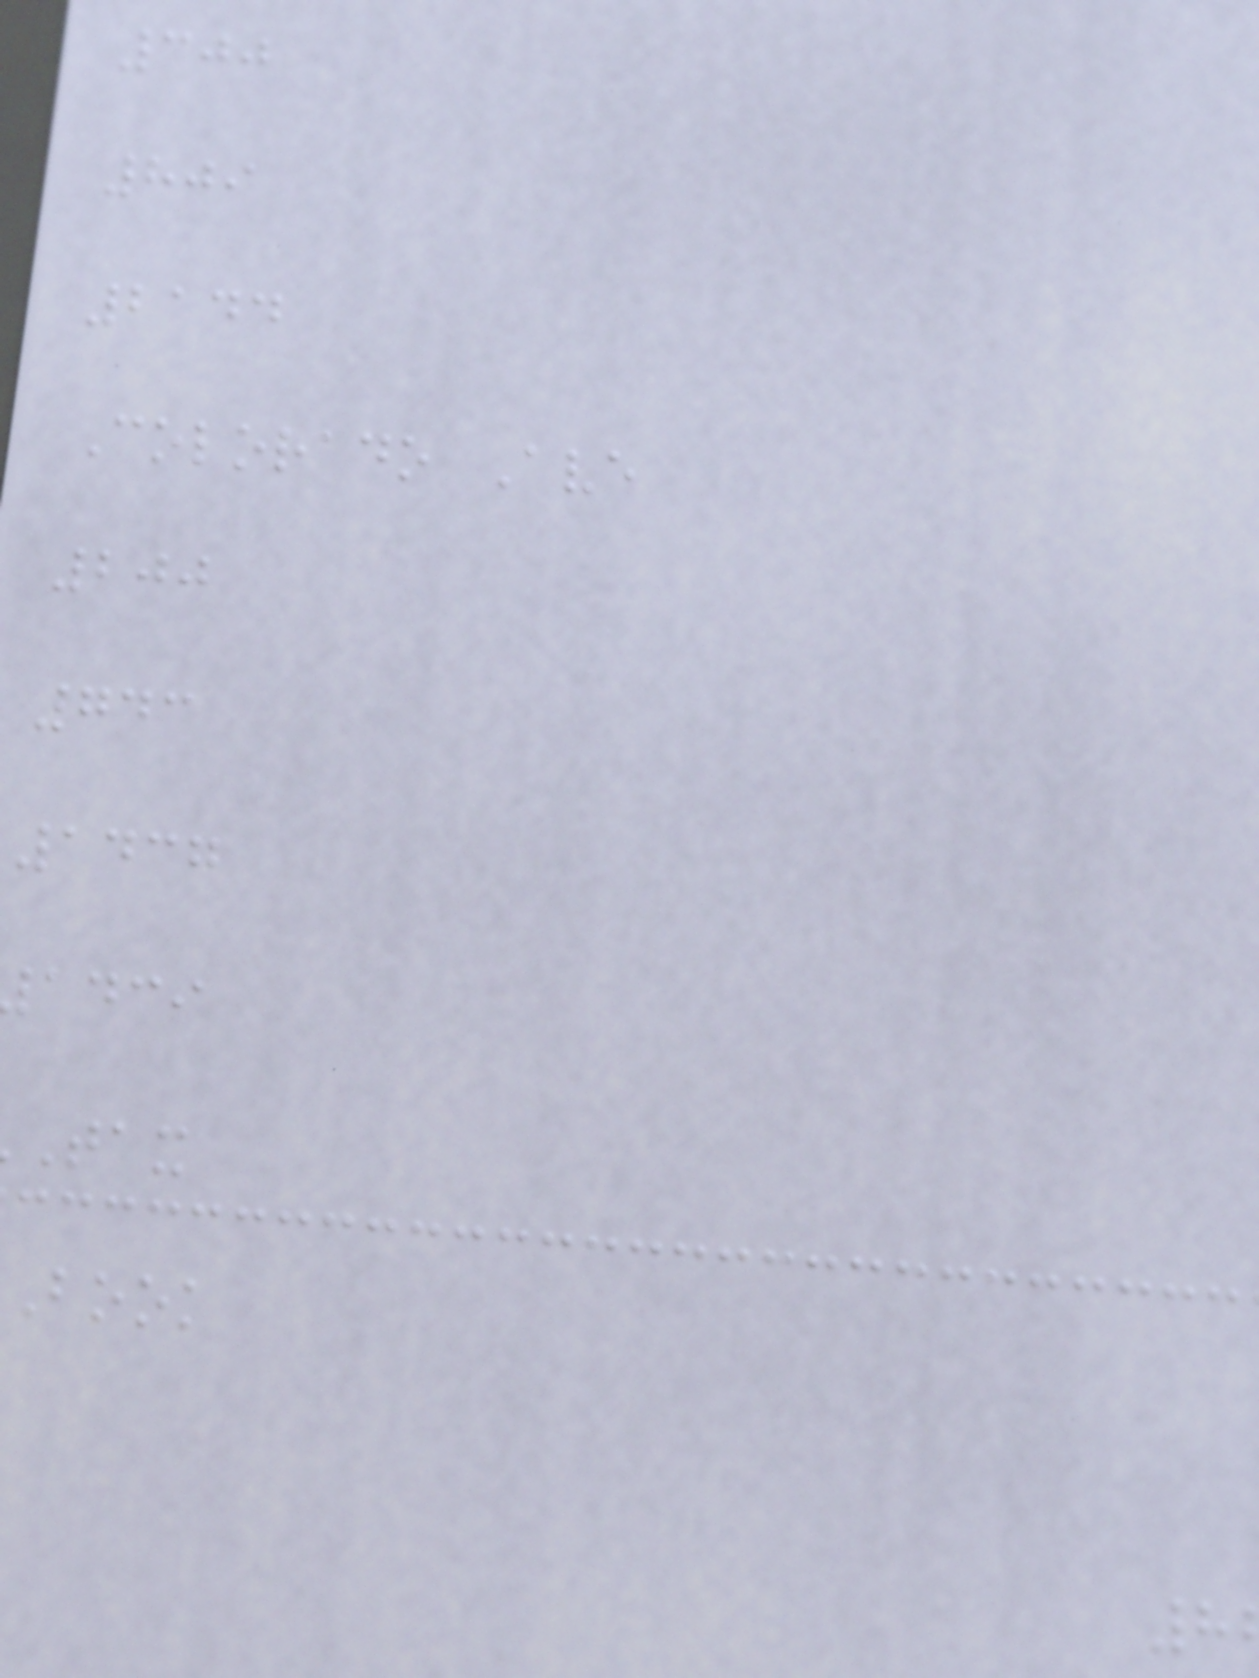300
809
2144
Colorado Ave
200
743
1437
adci
book
